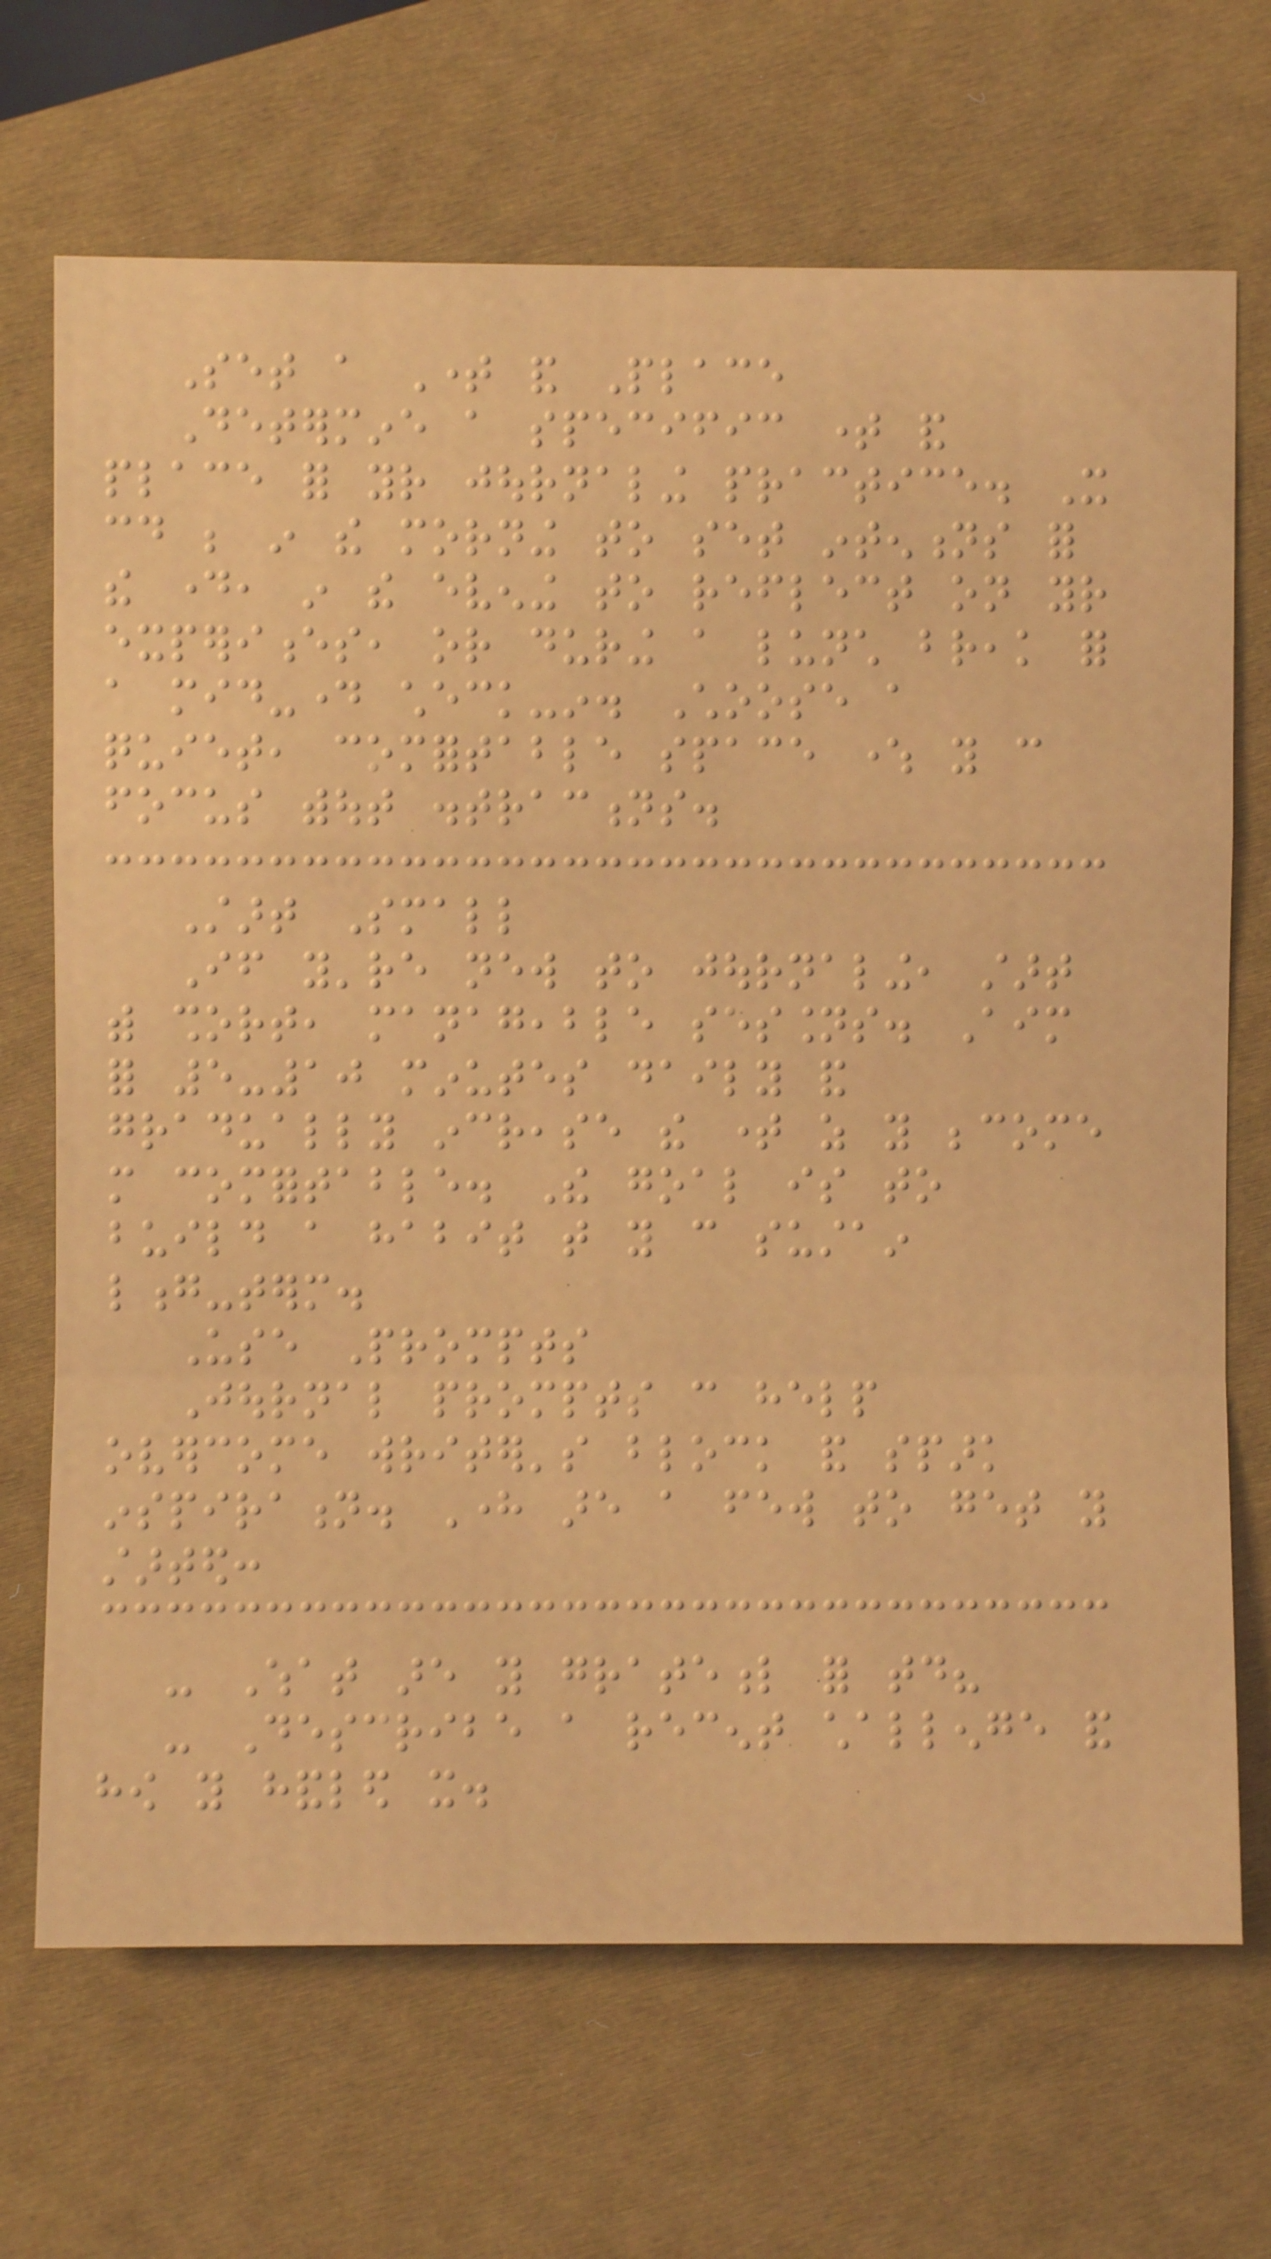Set a Time and Place
Determine a specific time and
place for your journaling practice. It
could be in the morning to set intentions for
the day, in the evening to reflect on your
experiences, or during a lunch break for
a mid-day check-in. Choose a
quiet, comfortable space where you can
focus without distractions.
Start Small
If you're new to journaling, start
with short, manageable sessions. Aim
for 5-10 minutes daily and
gradually increase the time as you become
more comfortable. The goal is to
build a habit that you can sustain
long-term.
Use Prompts
Journal prompts can help
overcome writer's block and spark
inspiration. Here are a few to get you
started:
- What are you grateful for today?
- Describe a recent challenge and
how you handled it.
